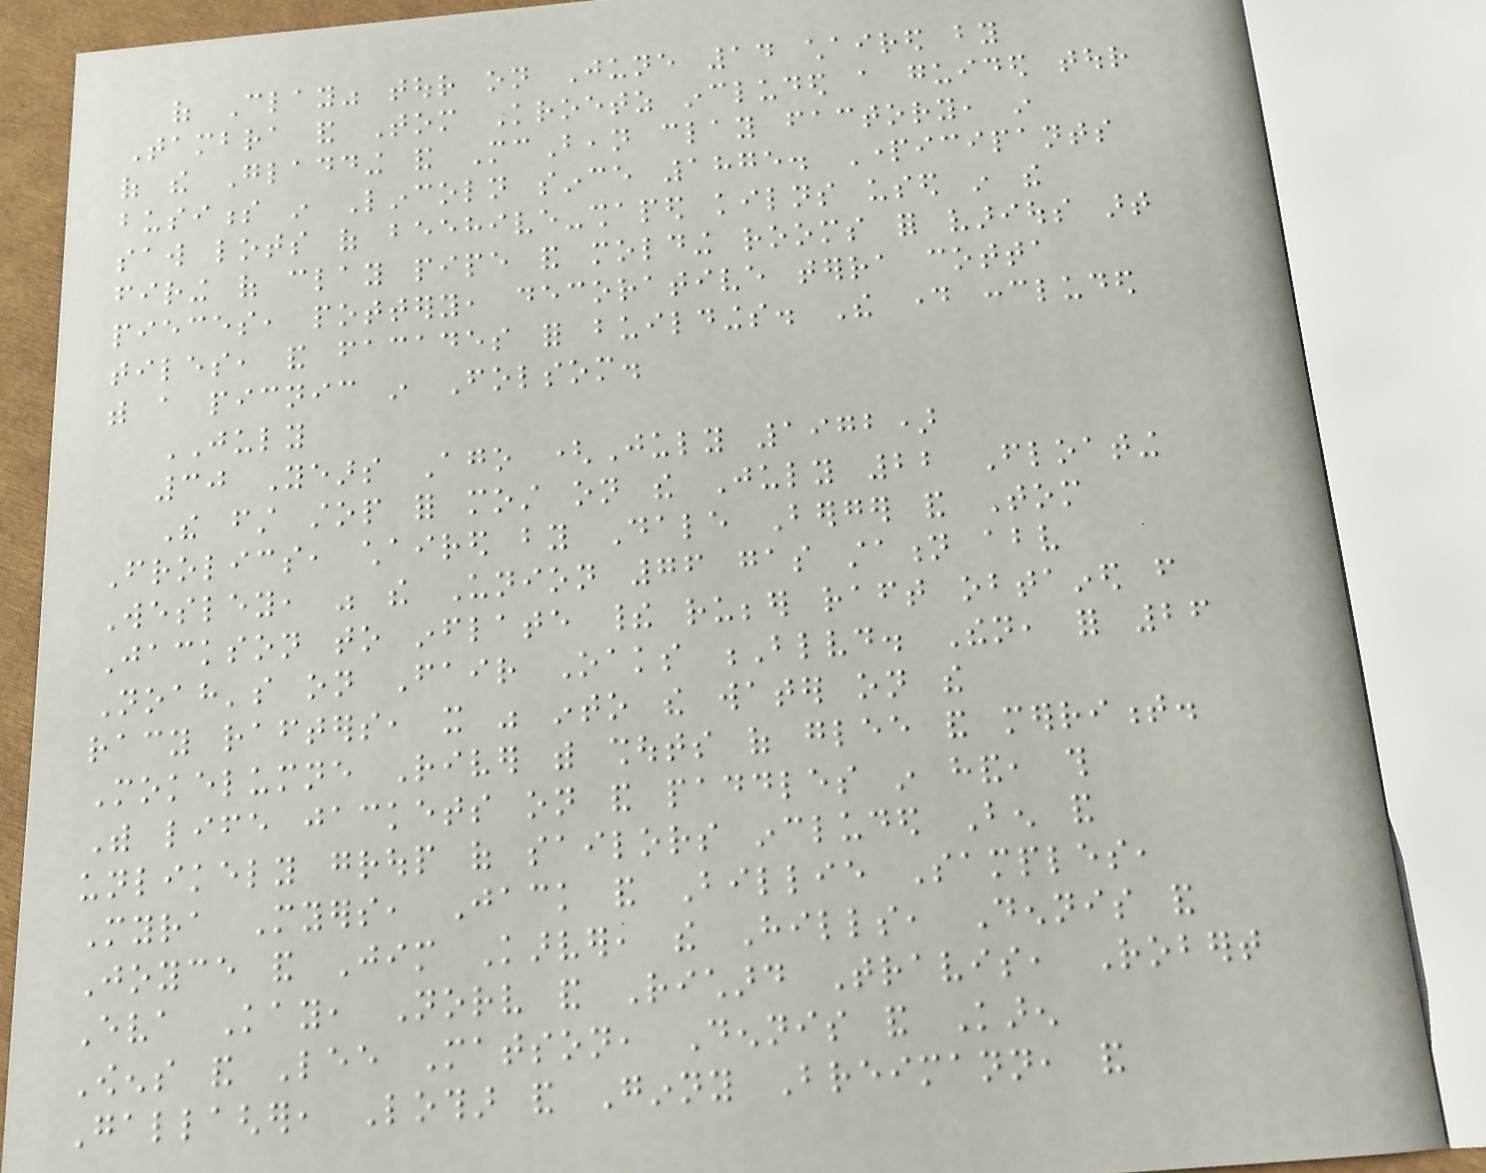of Clay" tour on June 14 chaired by
Tambra and Tom Kroetz included a guided tour
of the Gladding and McBean clay factory, in
business in Lincoln since 1875. Participants
saw lots of beehive-shaped kilns used in the
firing of clay pipe and molding rooms for various art
pieces, pottery, decorative terra cotta
tiles, and facades for buildings. The day concluded
with a picnic in Folsom.
JULY
30 Years Ago (July 1972)
The first stop for most on the July 22 Floating
Frolics, chaired by Dale Berger and Tom
Wesley, was the Union 76 gas station above
Jackson to inflate their rubber raft obtained from
Noah's on Fair Oaks Blvd. Then, for 26
racy rafters, it was into the water on the
Mokelumne River with shouts of glee and merriment.
With life jackets on and paddles in hand, this
unlikely group of sailors included Ben and
Myra Myers, Jack and Billie Samples,
Joyce and Jim Karver, the Hills, Dennis and
Eva Kay, Norv and Richard Travis, Robert
Owens and Lee Matson, Dennis and Karen
Gallagher, Lothar and Ginny Breimann, and
